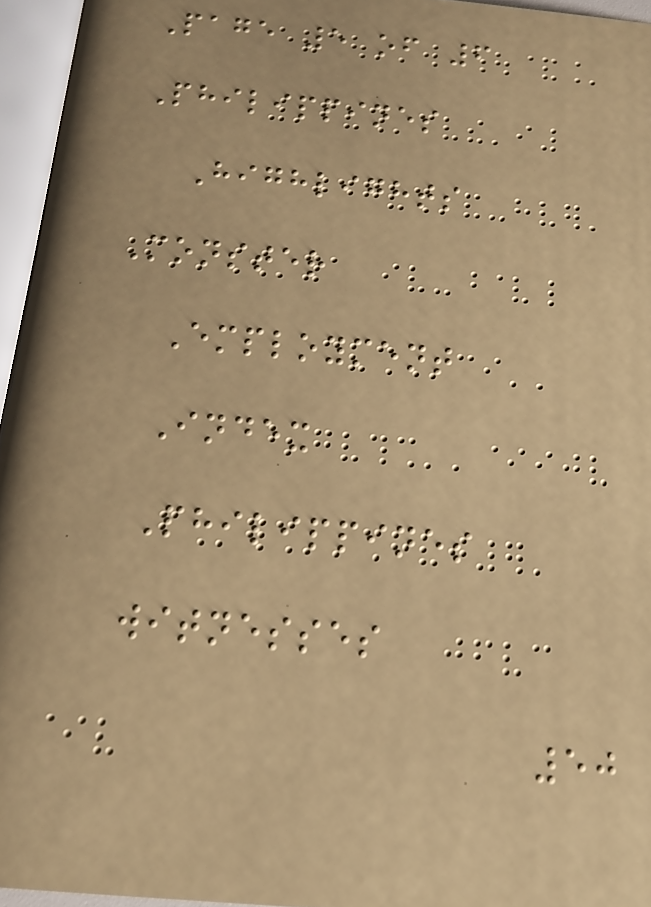Page 5 of 6
Philippines
Highlights
Monster
Employment
Index
Philippines
witnesses
50
